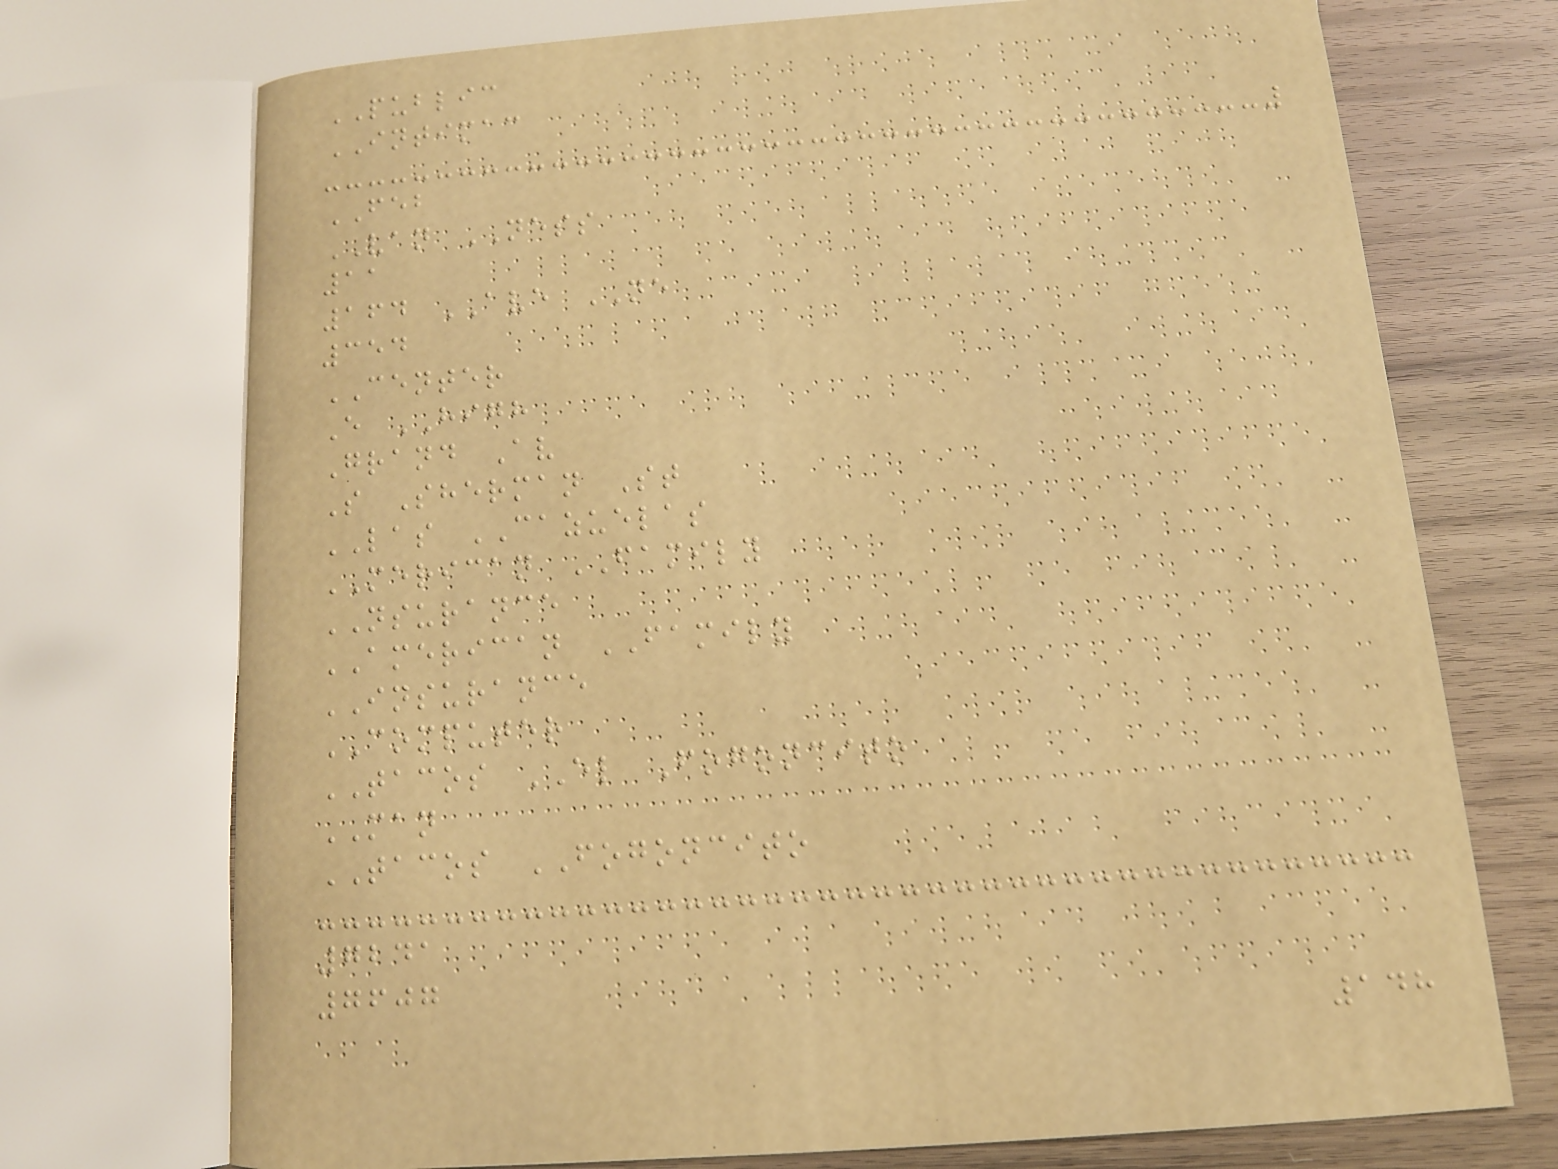PUBLIC
INTIMAC
FEB
VAN NESS
11
164 AVE NE
354
CENTER
E HIGH
Grand Av
S Sherman St
LAS CAZUELAS
MERICAN FAMILY
NSURANCE
AMERICAN FAMILY
INSURANCE
COMPUTER
TACOS EL Fogoncito
MAN
TACOS FOGONCITO
7241
7607
148
